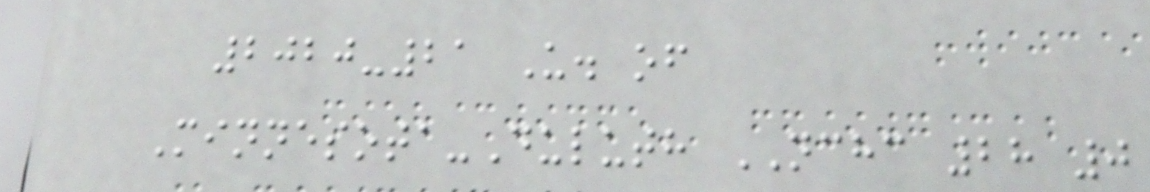2020-21 U. of
Minnesota-Duluth NCHC 28 0
